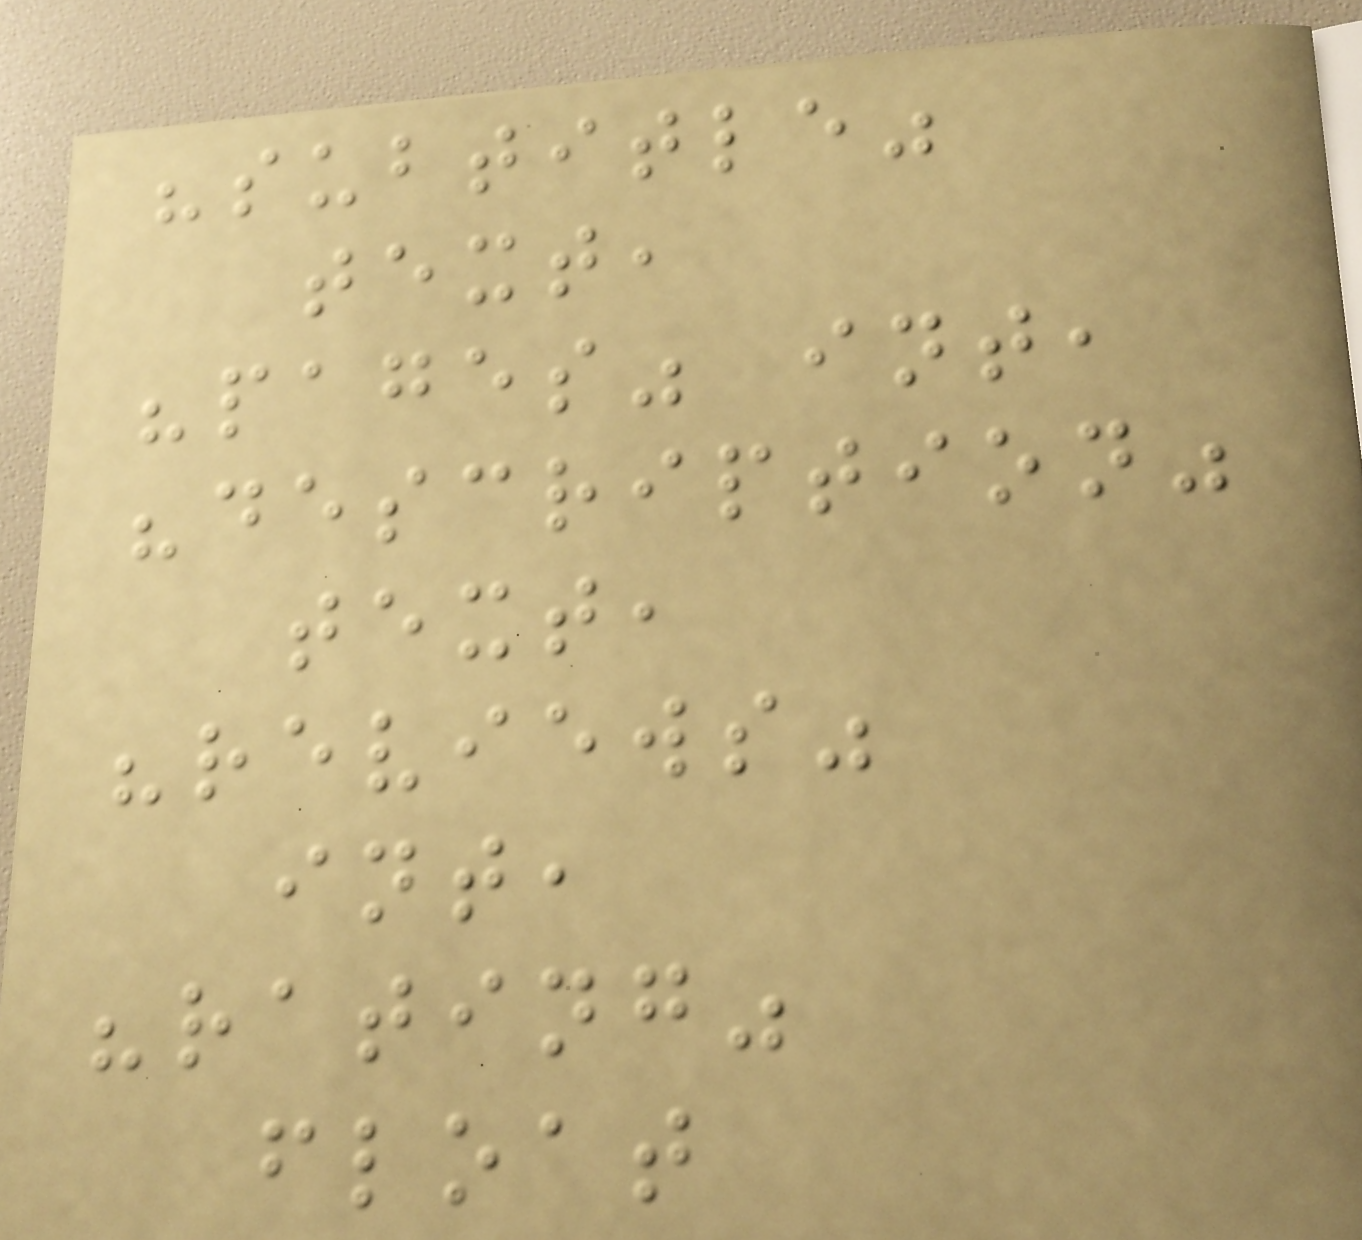"subtitle"
text,
"pages" int,
"description"
text,
"reviews"
int,
"rating"
float
